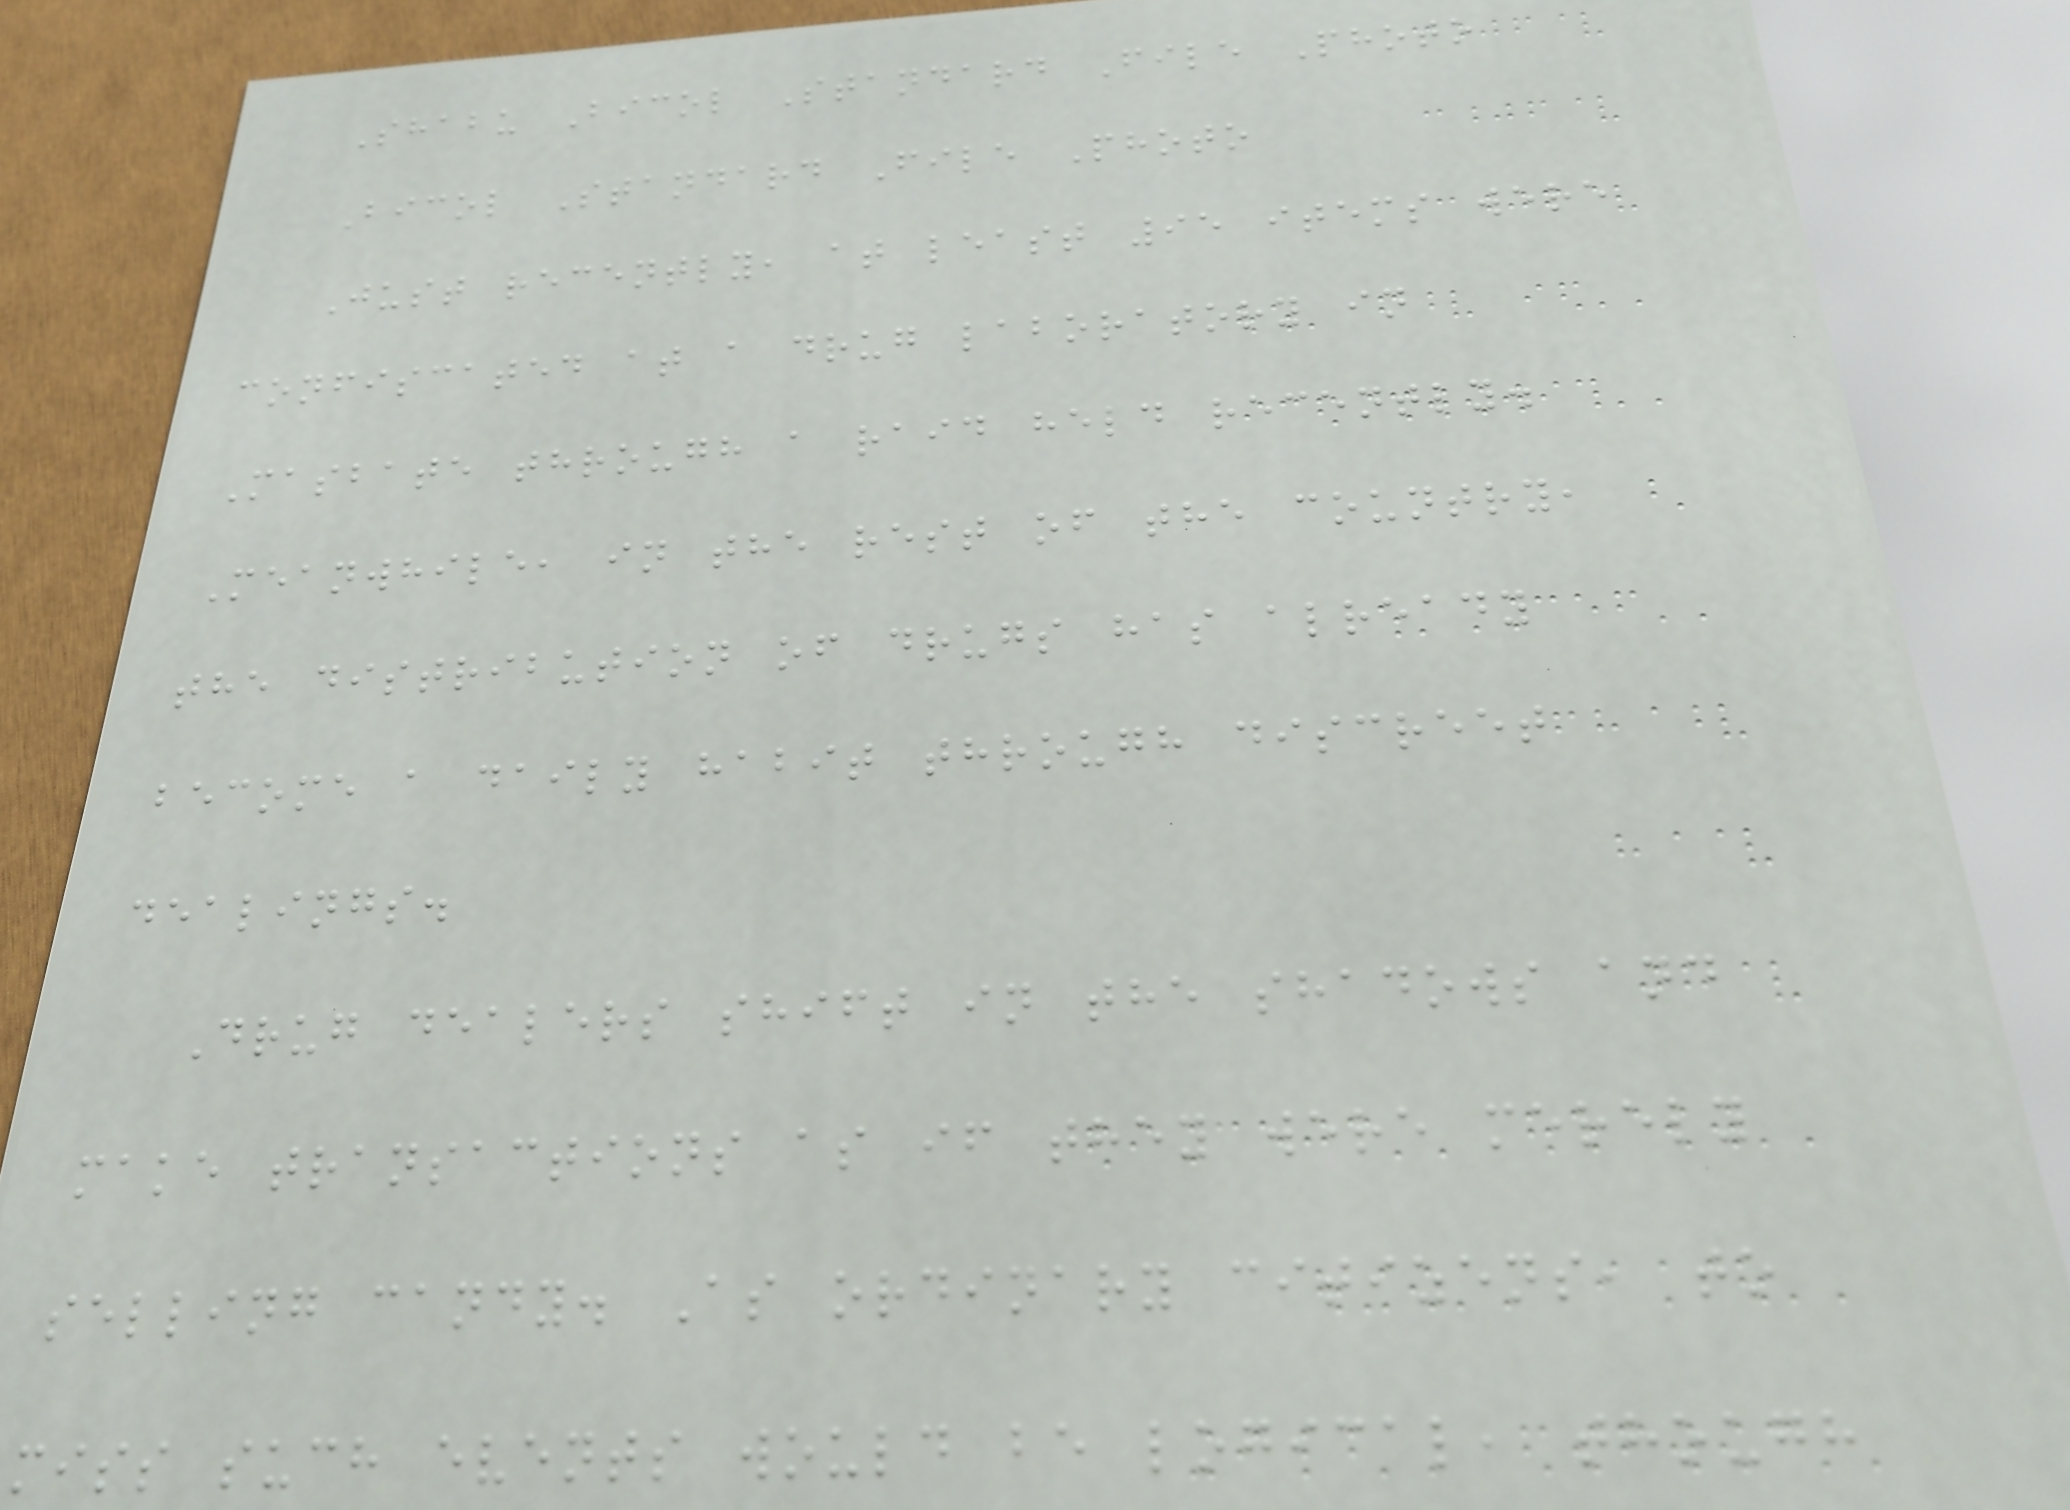Shabu Bicol Standard File Photo
Bicol Standard File Photo
Just recently, at least 95 items were
confiscated at a drug laboratory in
Masbate through a raid held recently.
Meanwhile, in the rest of the country,
the distribution of drugs has already
become a daily habit through discreet
dealings.
Drug dealers shift in the shadows and
make transactions as if they were merely
selling candy. As ordinary citizens, to
miss such events would be logical, though
